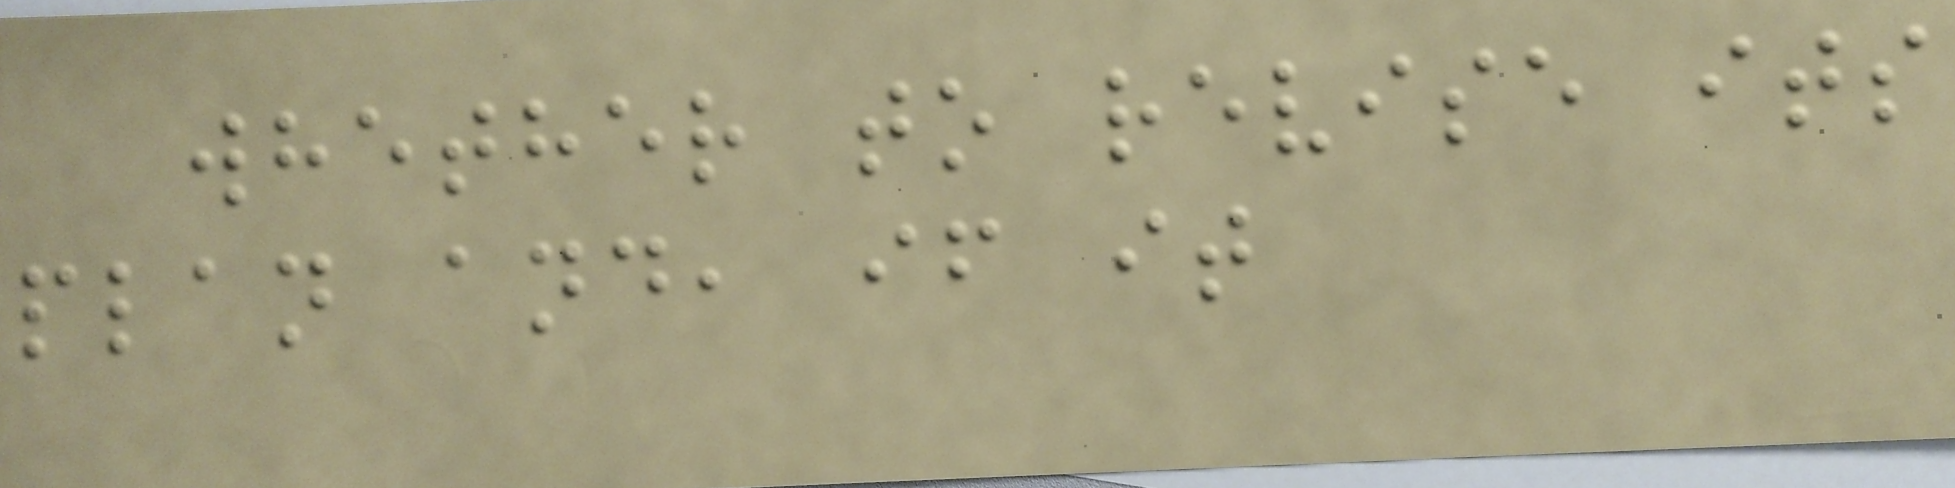whether to revise its
plan and, if it
